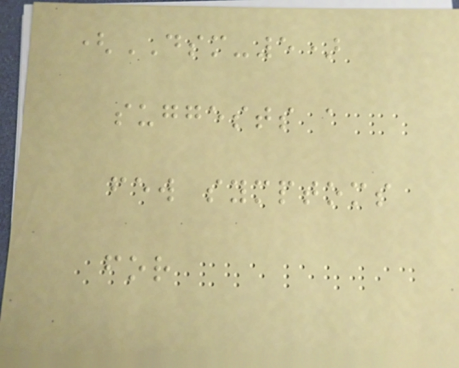(DSM-5)
suggests a
few symptoms
for
